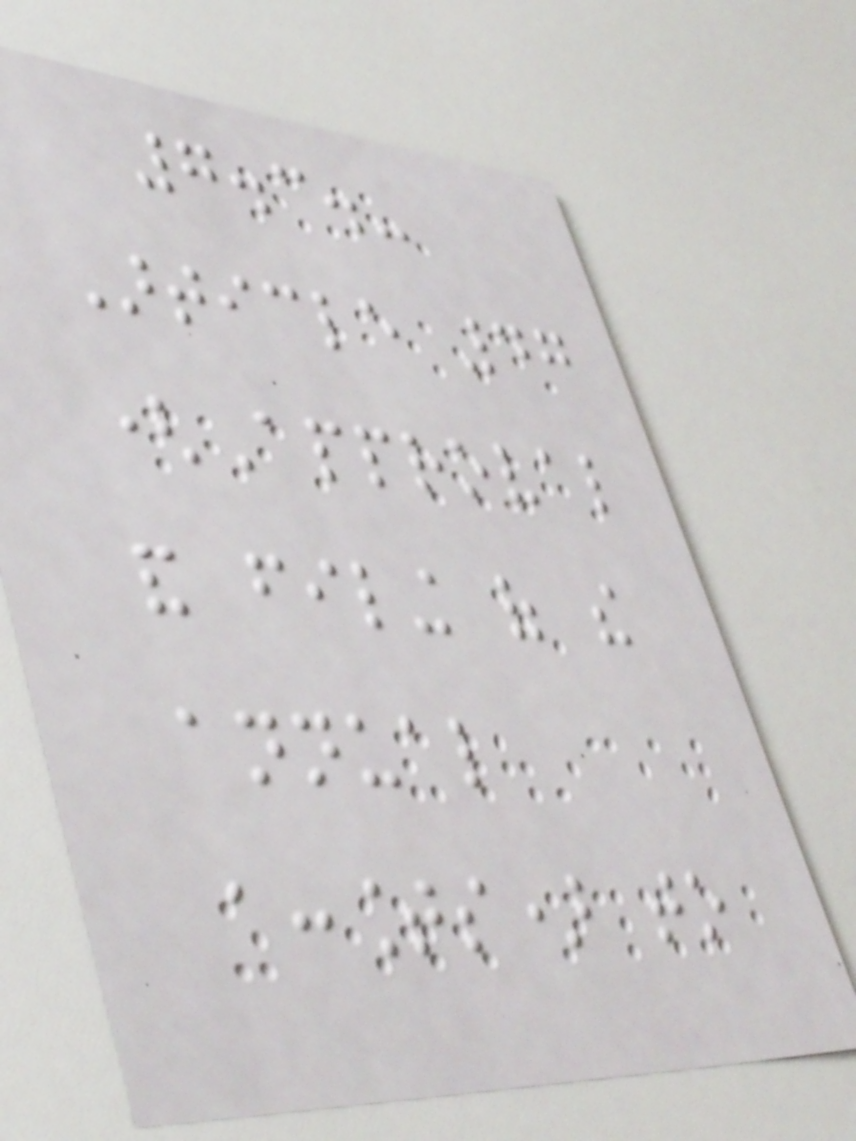7.3.-
Article 47
(Approval
and filing of the
annual
accounts) to
